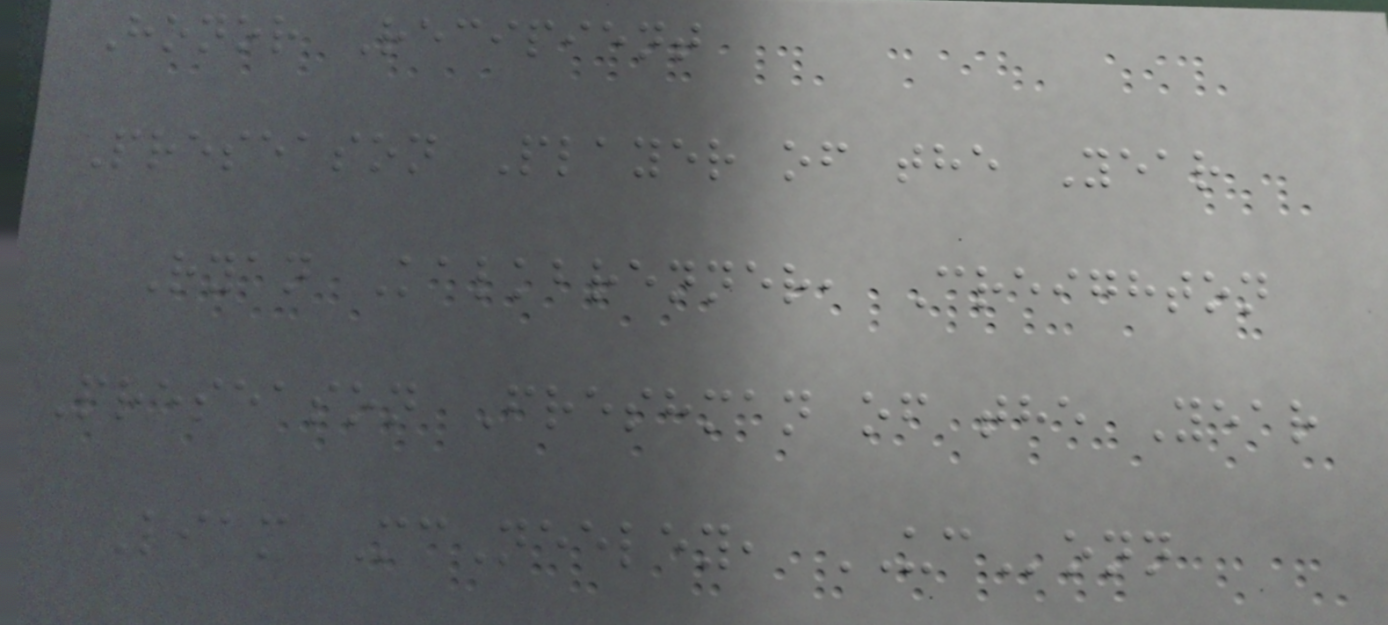Honor Recipient
Preseason Player of the Year
Ryan Kalkbrenner, Creighton
Preseason Freshman of the Year
Liam McNeeley, UConn
